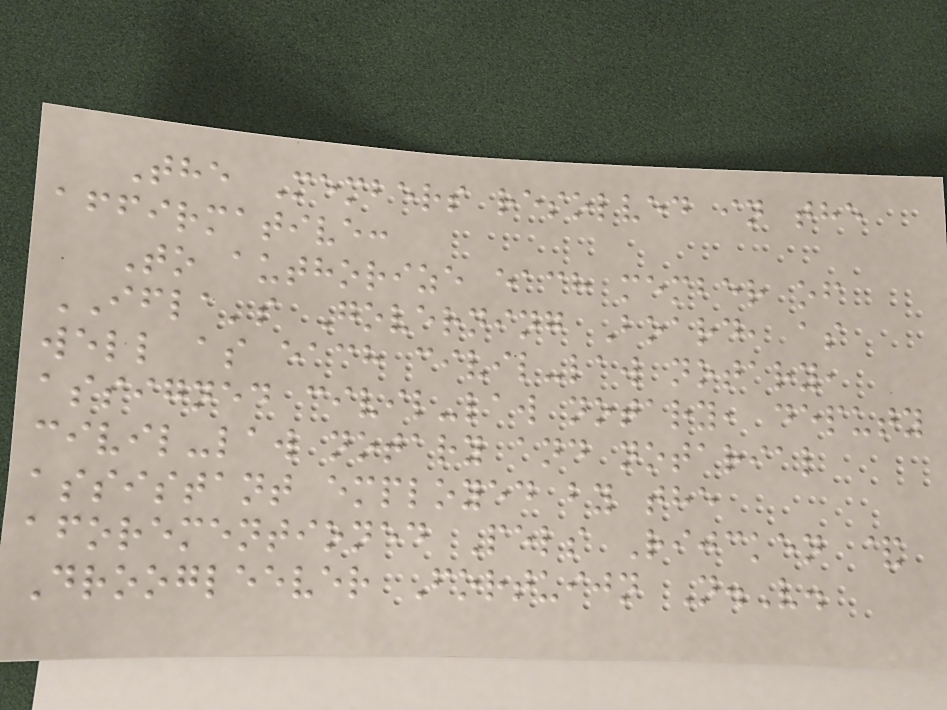The Members resolved in the
affirmative:
To authorize each member of
IFLA's Governing Board, as
well as each civil-law notary,
assigned civil-law notary, deputy
civil-law notary and notarial
assistant employed by the
aforementioned Pels Rijcken &
Droogleever Fortuijn N.V.
